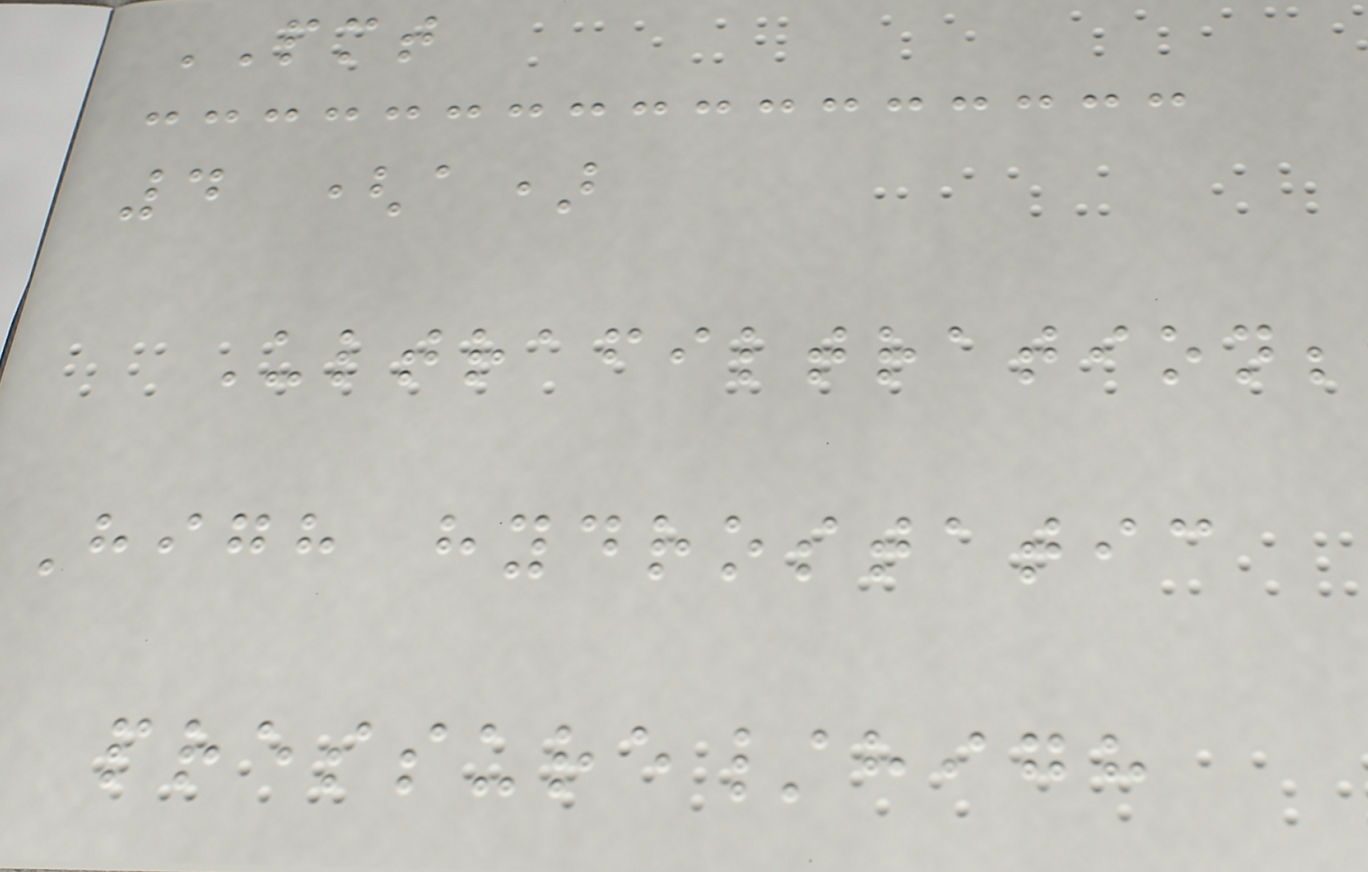PMT
4 (a)
Ultrafiltration;
High hydrostatic
pressure/high
